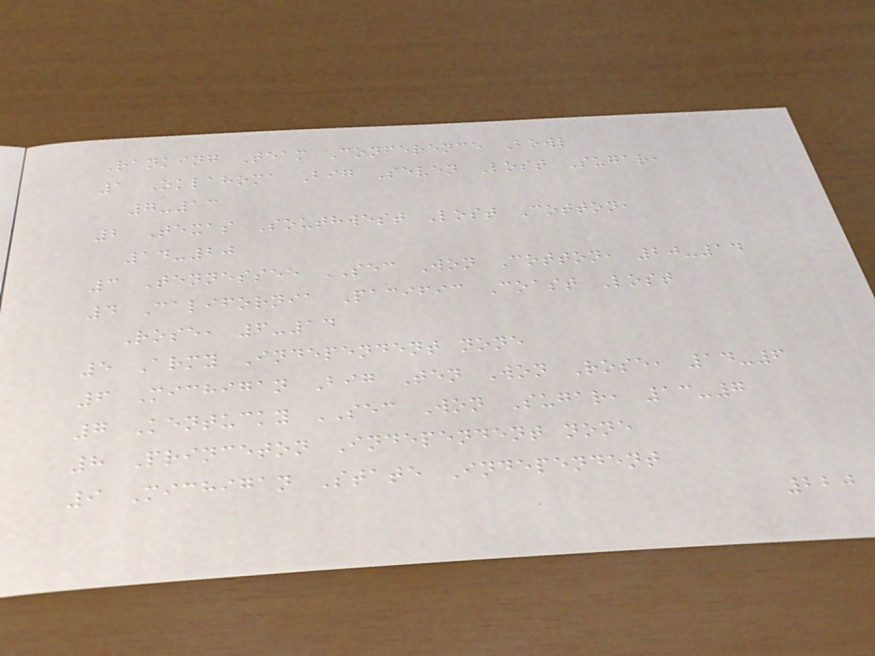Ranking Team Conference Bowl
1 Oklahoma Big Seven Lost Sugar,
7-13
2 Texas Southwest Lost Cotton,
14-20
3 Tennessee SEC Won Cotton, 20-14
4 California Pacific Coast Lost
Rose, 6-14
5 Army Independent none
6 Michigan Big Ten Won Rose, 14-6
7 Kentucky SEC Won Sugar, 13-7
8 Princeton Independent none
9 Michigan State Independent
220
